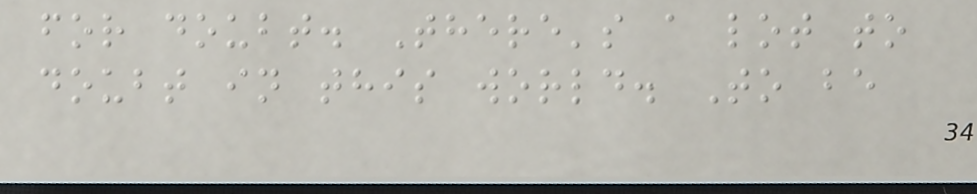for doubt. There's a lot to
doubt in this world. To be
